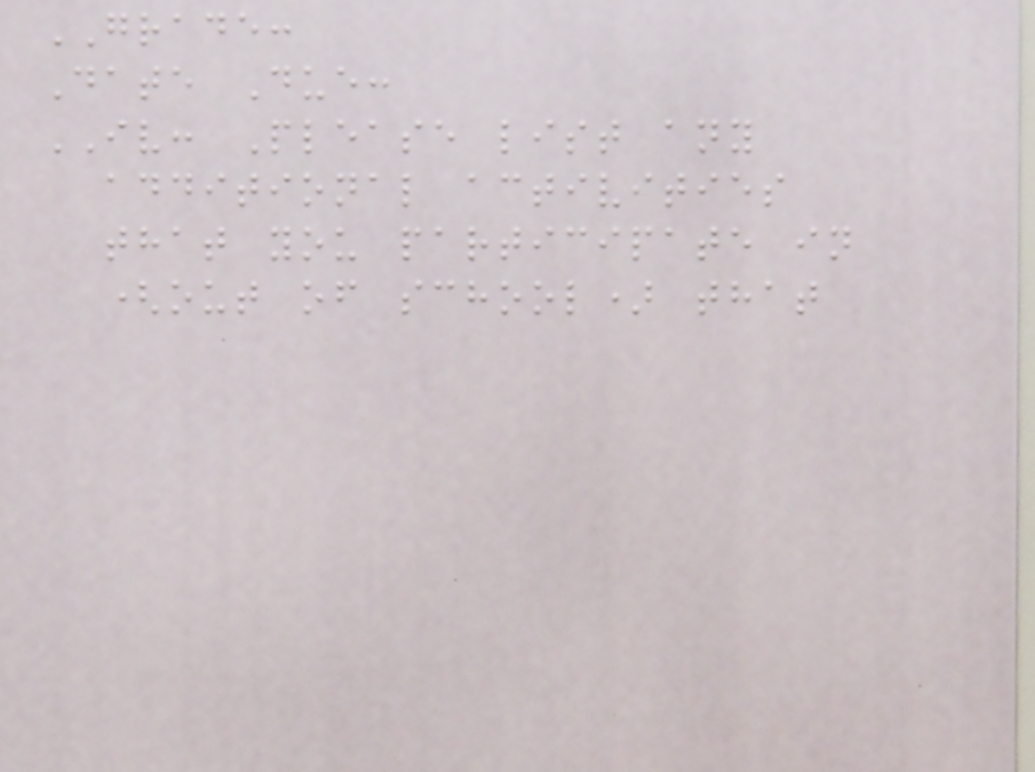GRADE:
Date Due:
IV: Please list any
additional activities
that you participate in
(out of school) that
